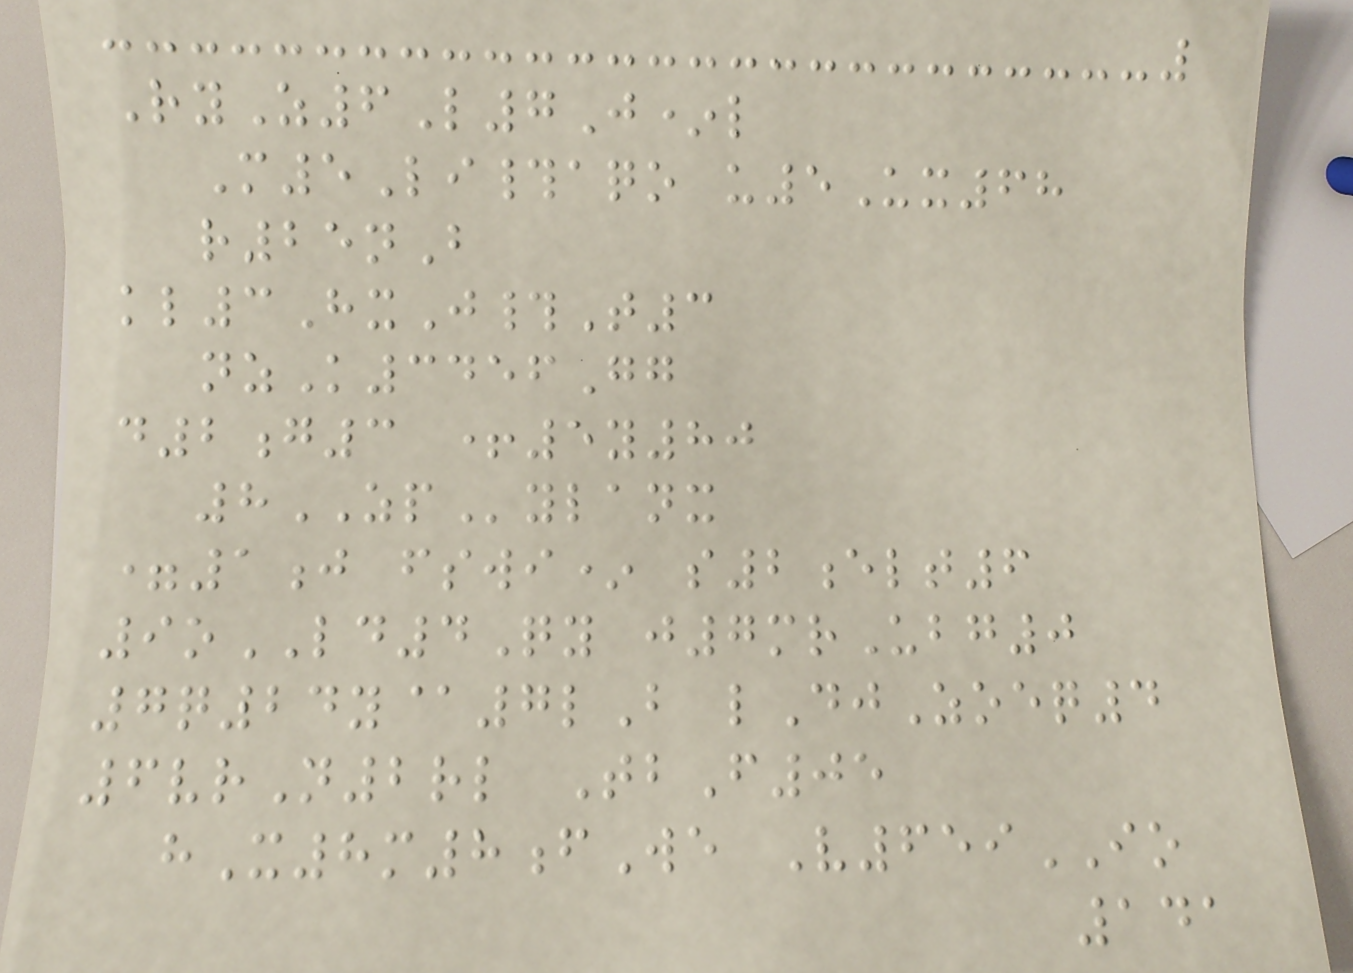RyZ6L7J*l
M5Li#aqo u5Ux68
r25nB
kl3HxJ#T3
nzK3456Gg
d2g3 +5y80
8ZPylanx
=1j fswi* s2elt6
9oLD4Qy j7mrUbg0
7q24y@7lB lDjZoeq4
6vrN2rl TbF05
hX8m8fWe V659IO
141
